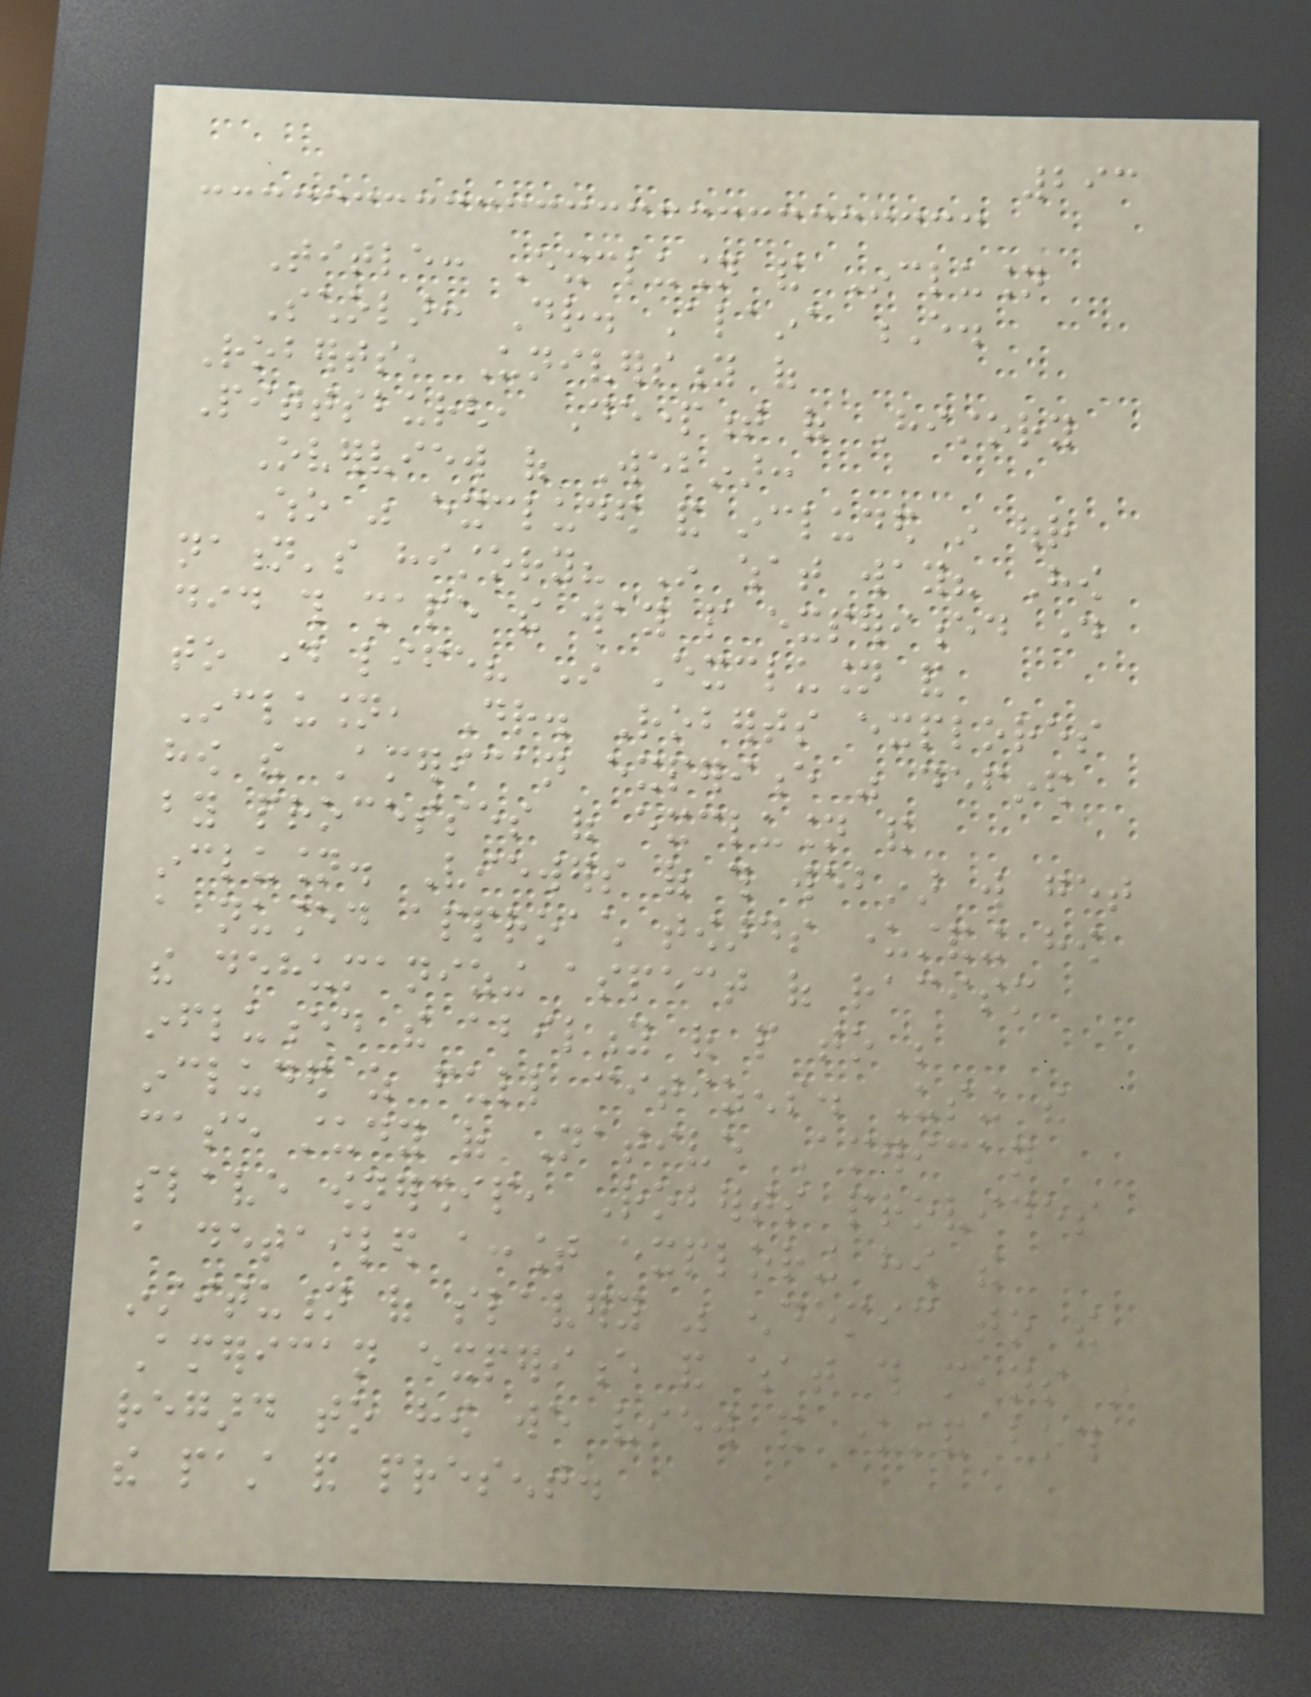293
Title: Exclusion and Inclusion
Scholar: Dr. Alaina E.
Roberts, University of
Pittsburgh, Department of History
Overview of Webinar:
Who was excluded and included in our
nation's history? In what way? How
did this shape the way people experienced day
to day life? In Exclusion and
Inclusion, Dr. Roberts explores
how the American experience was defined
by processes of exclusion and
inclusion. Viewers of this webinar will get
a nuanced approach towards understanding how
the dehumanizing aspect of racism
influenced the ability of people to be
included as full citizens. Using the
case study of Native American
slave ownership, Roberts provides
a detailed account exploring how the
institution of slavery was endemic to the
American experience and what this means in
regard to how we view and understand both
the past and present.
